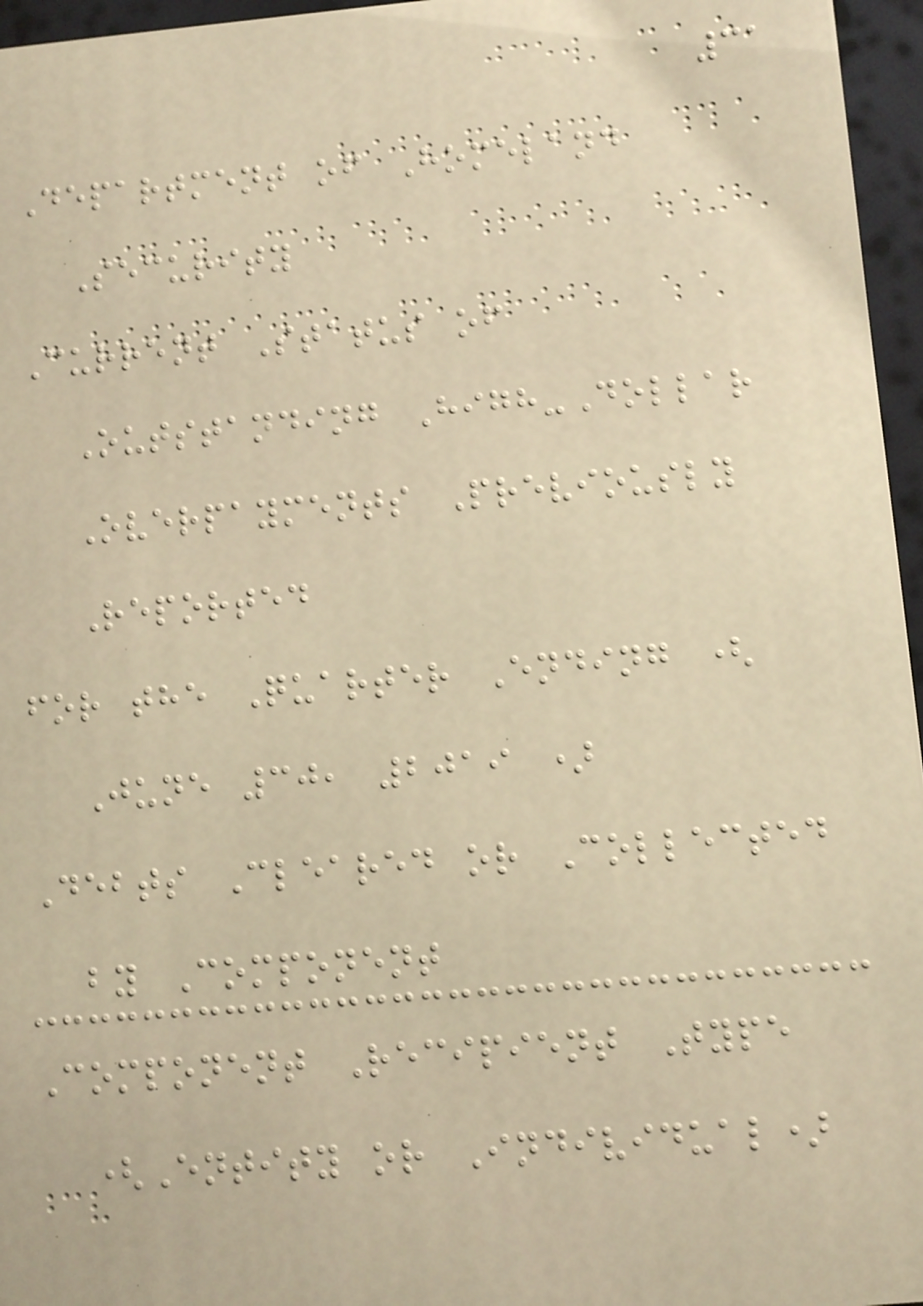31
Department of Homeland
Security
Current Status of
Outstanding High-Dollar
Overpayments Previously
Reported
for the Quarter Ending (
June 30, 2019 )
Debts Cleared or Collected
by Component
Component Recipient Type
(Entity or Individual)
